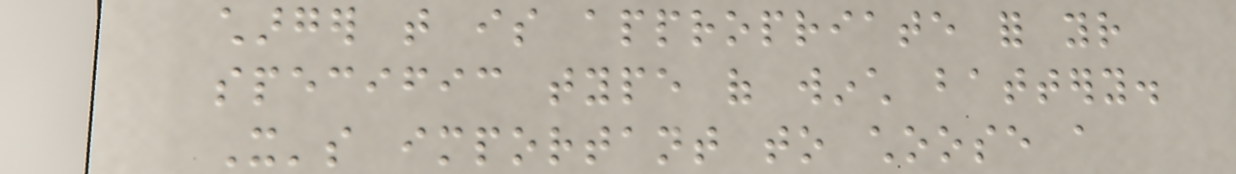charger that is appropriate for your
specific type of winch battery.
It's important to choose a
